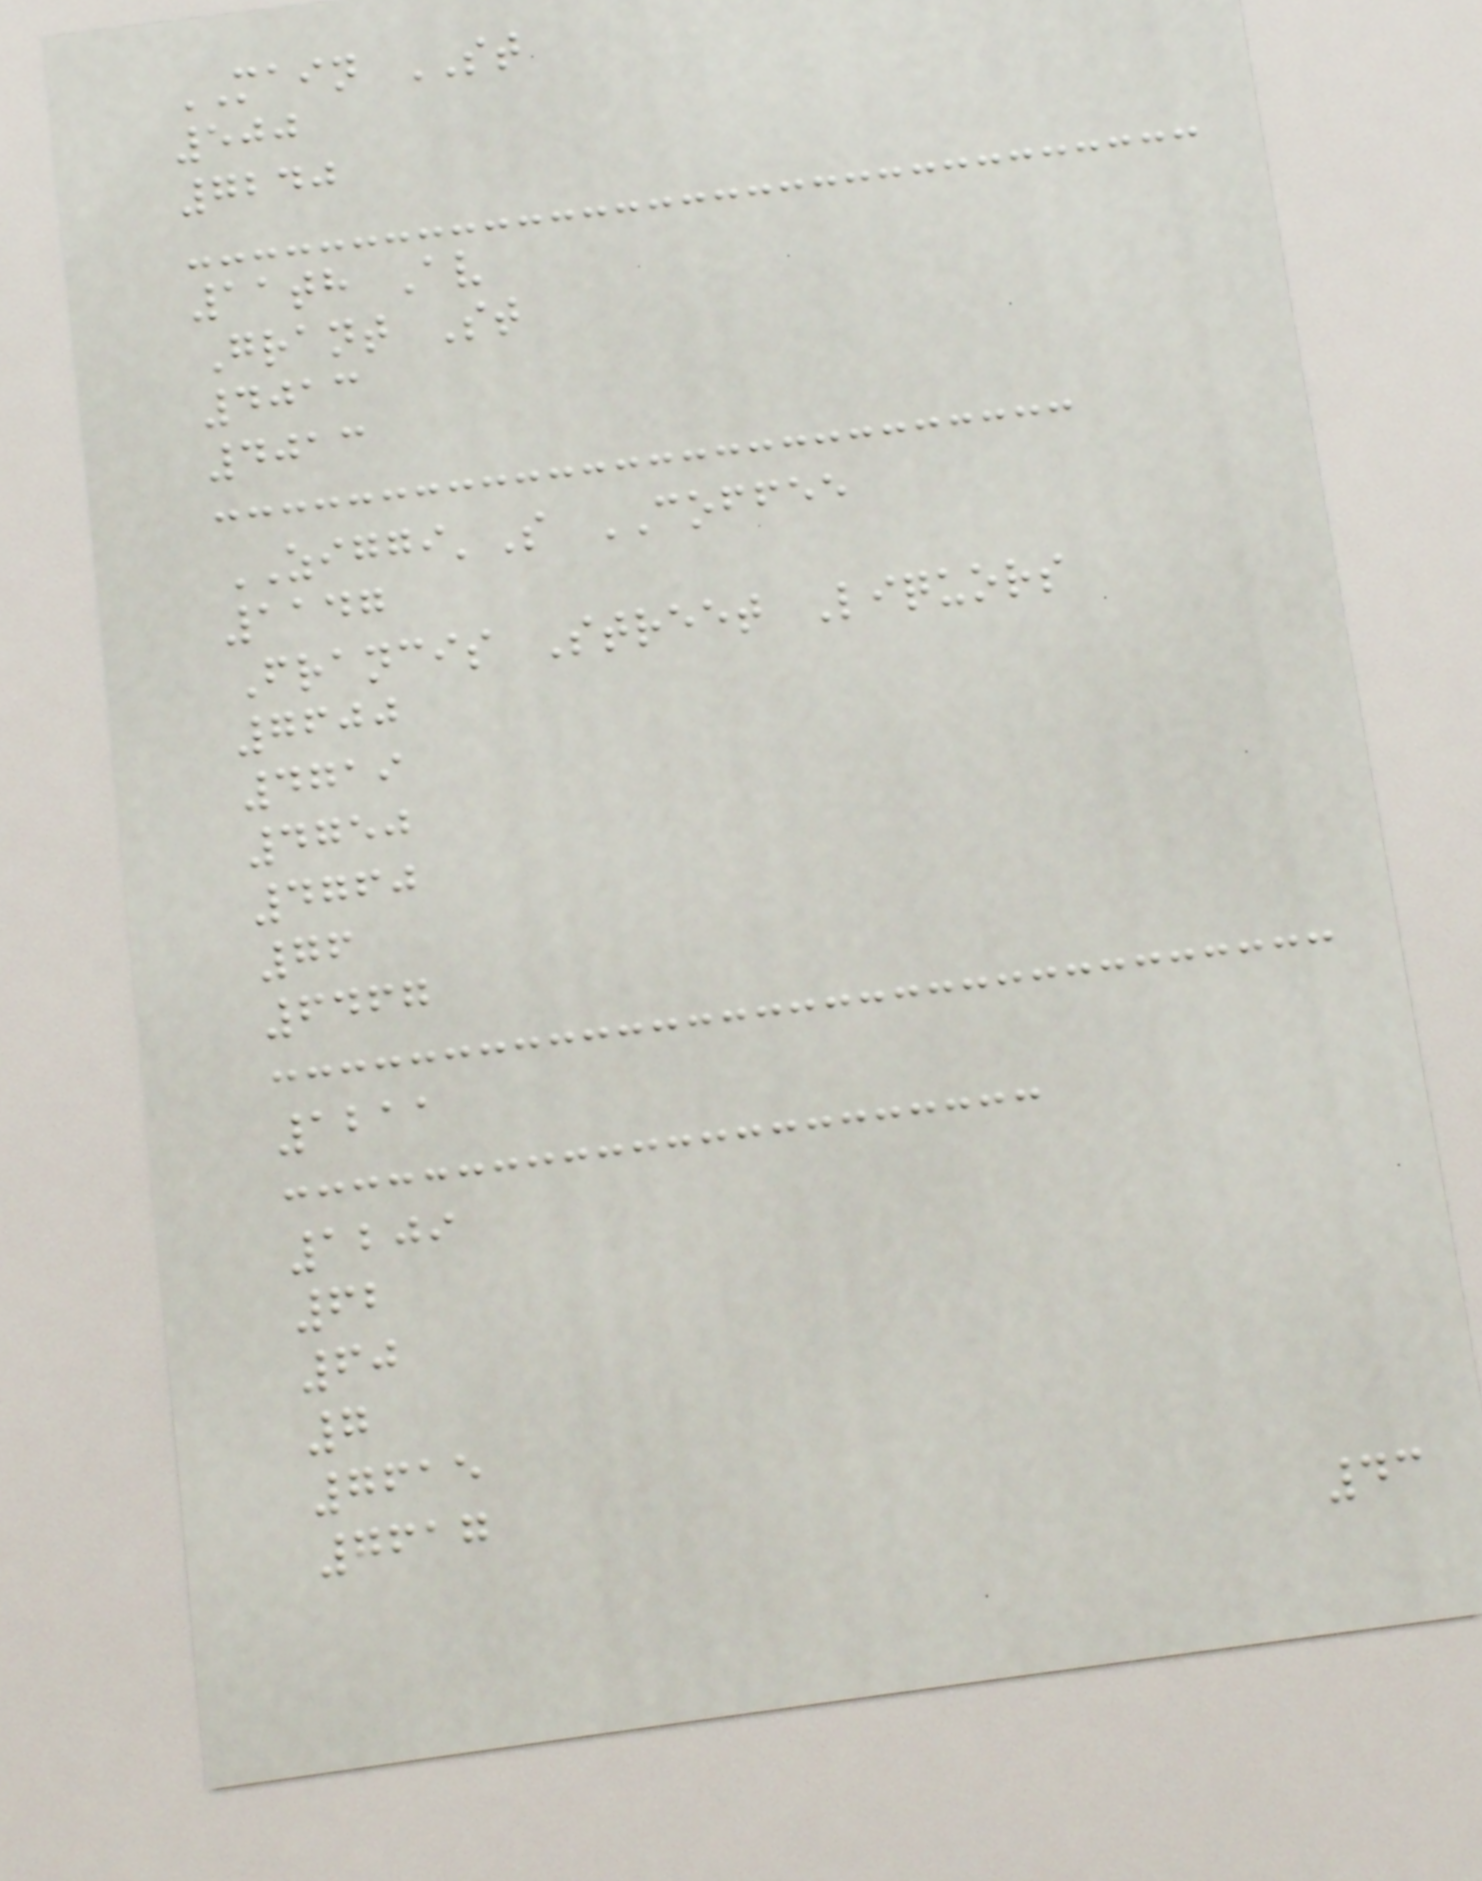MAIN ST
500
7240
11th Av
Grant St
4013
4013
ZIGGI'S COFFEE
1147
Francis Street Liquors
7600
4719
4750
4760
76
6467
1211
1209
62
60
7
7615
7617
43
